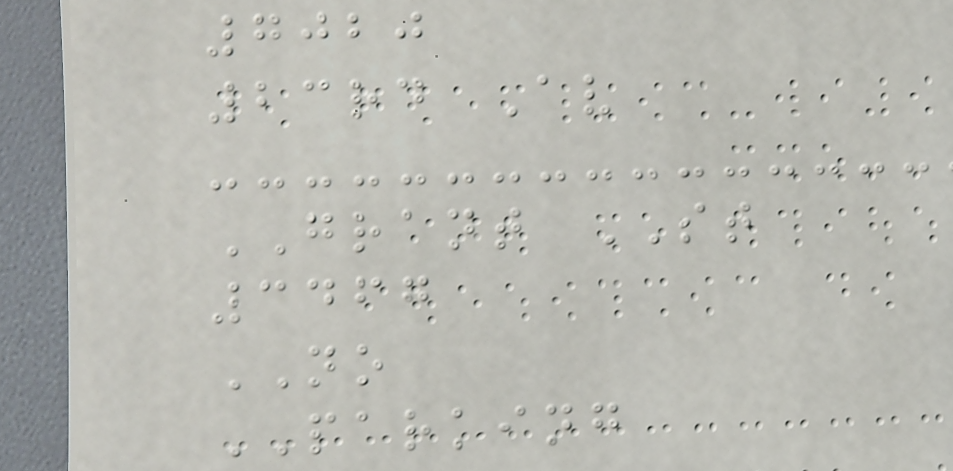7020
23rd Av
GRANT ST
3467
NO
PARKING
